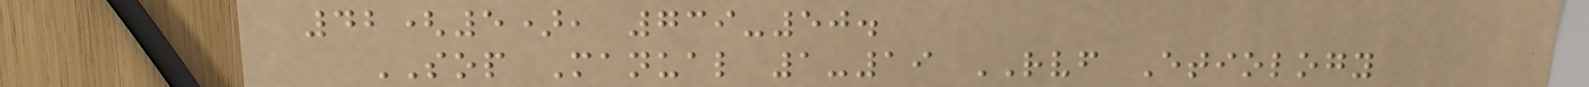42(5), 739-50.
SOP Manual 1-19 RVF Etiology
